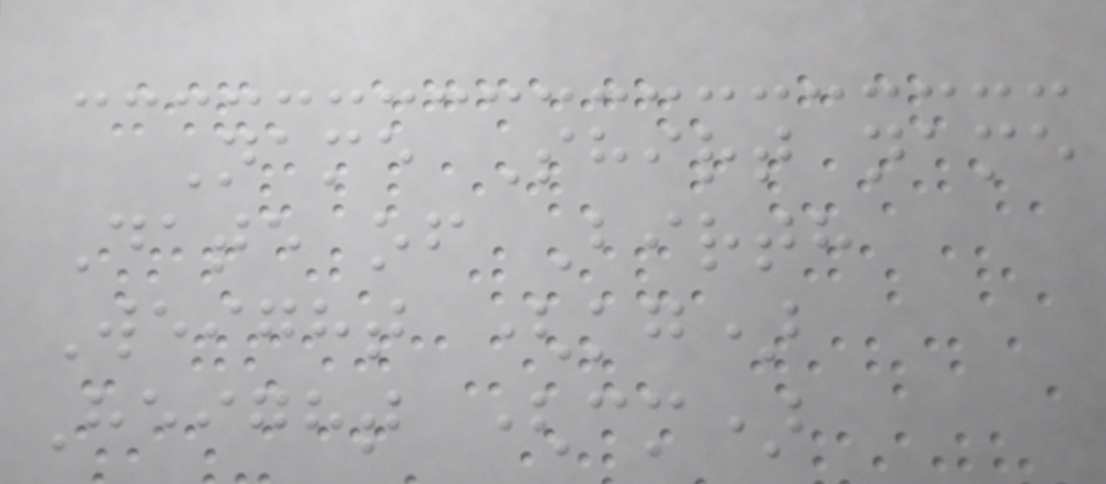Name Shirt name
Date of Birth
Weight (kg)
Height (cm)
